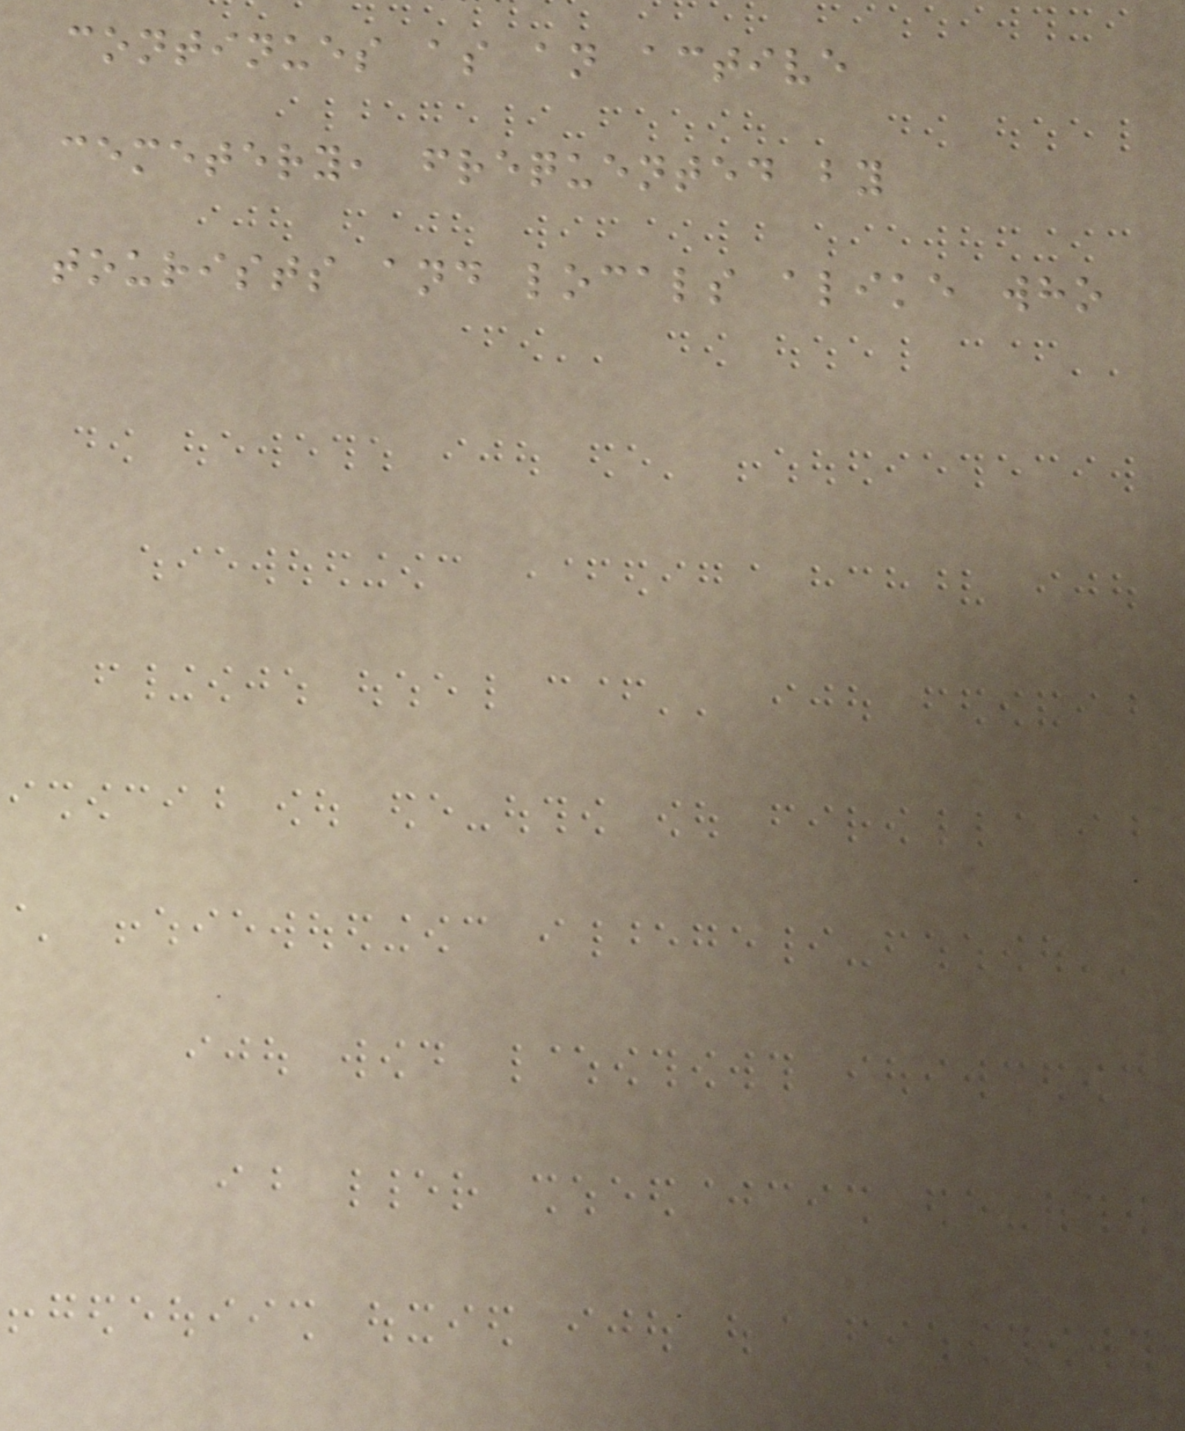continues as an active
cemetery, frequented by
tourists and locals alike who
